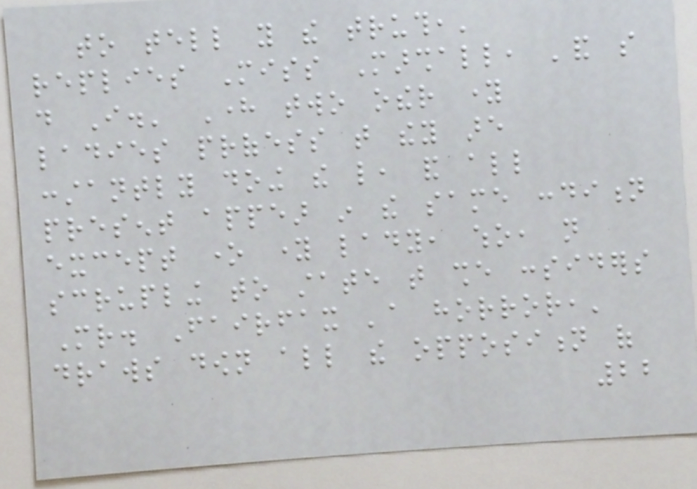to tell you the truth,'
replies Miss Marshall, 'and so
do I.' Here two other young
ladies profess that they are
constantly doing the like, and all
present appear in the same condition
except one young lady, who, not
scrupling to state that she considers
Mr. Fairfax 'a horror,'
draws down all the opposition of
22
